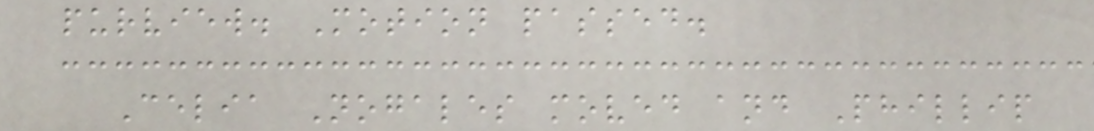purview. Motion passed.
Celia Nogales moved and Phillip
